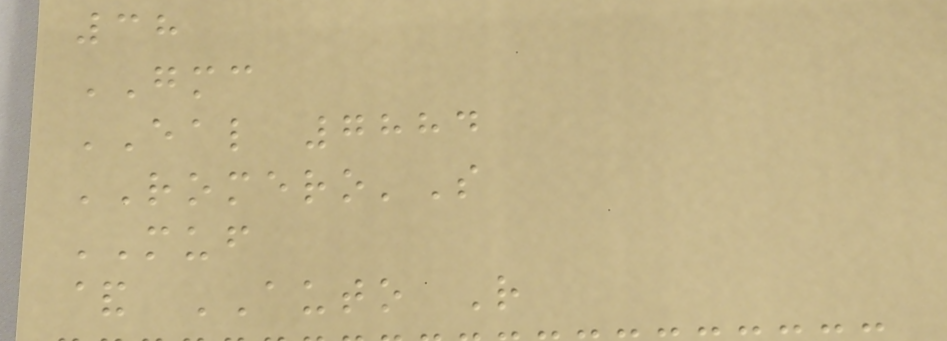38
GMC
EAL 7884
ROMERO'S
MUF
& AUTO R
